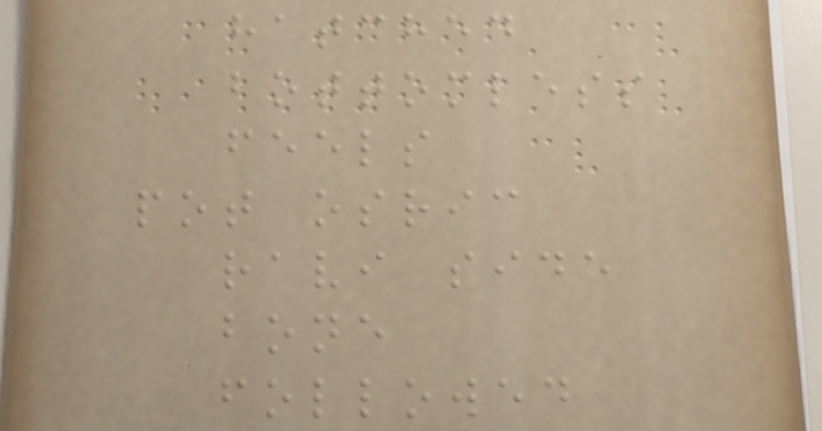hatched
bottomless
feels
pot osric
ravi side
bone
followed
